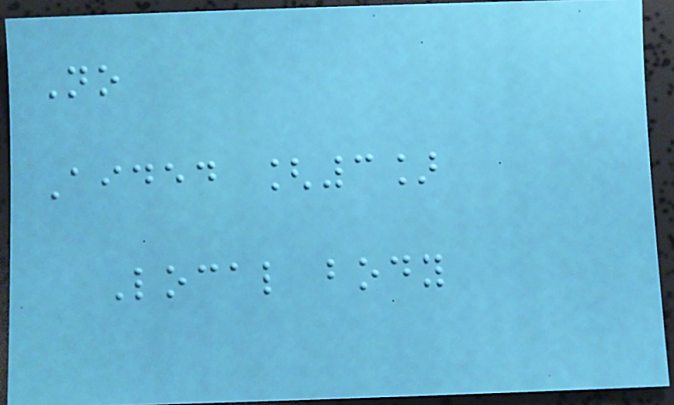No
Aided [3]
Local body
